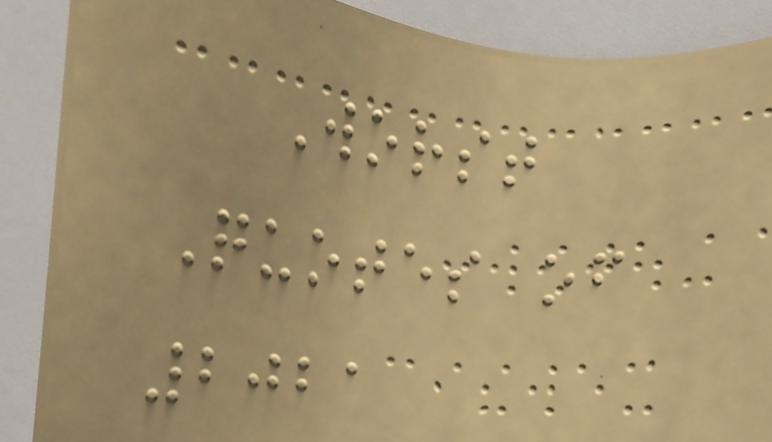Worst
Quotes of
2021
